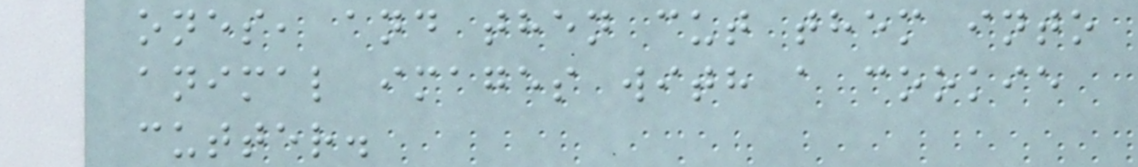ones, and then cut them into
animal images with a cookie
cutter.
